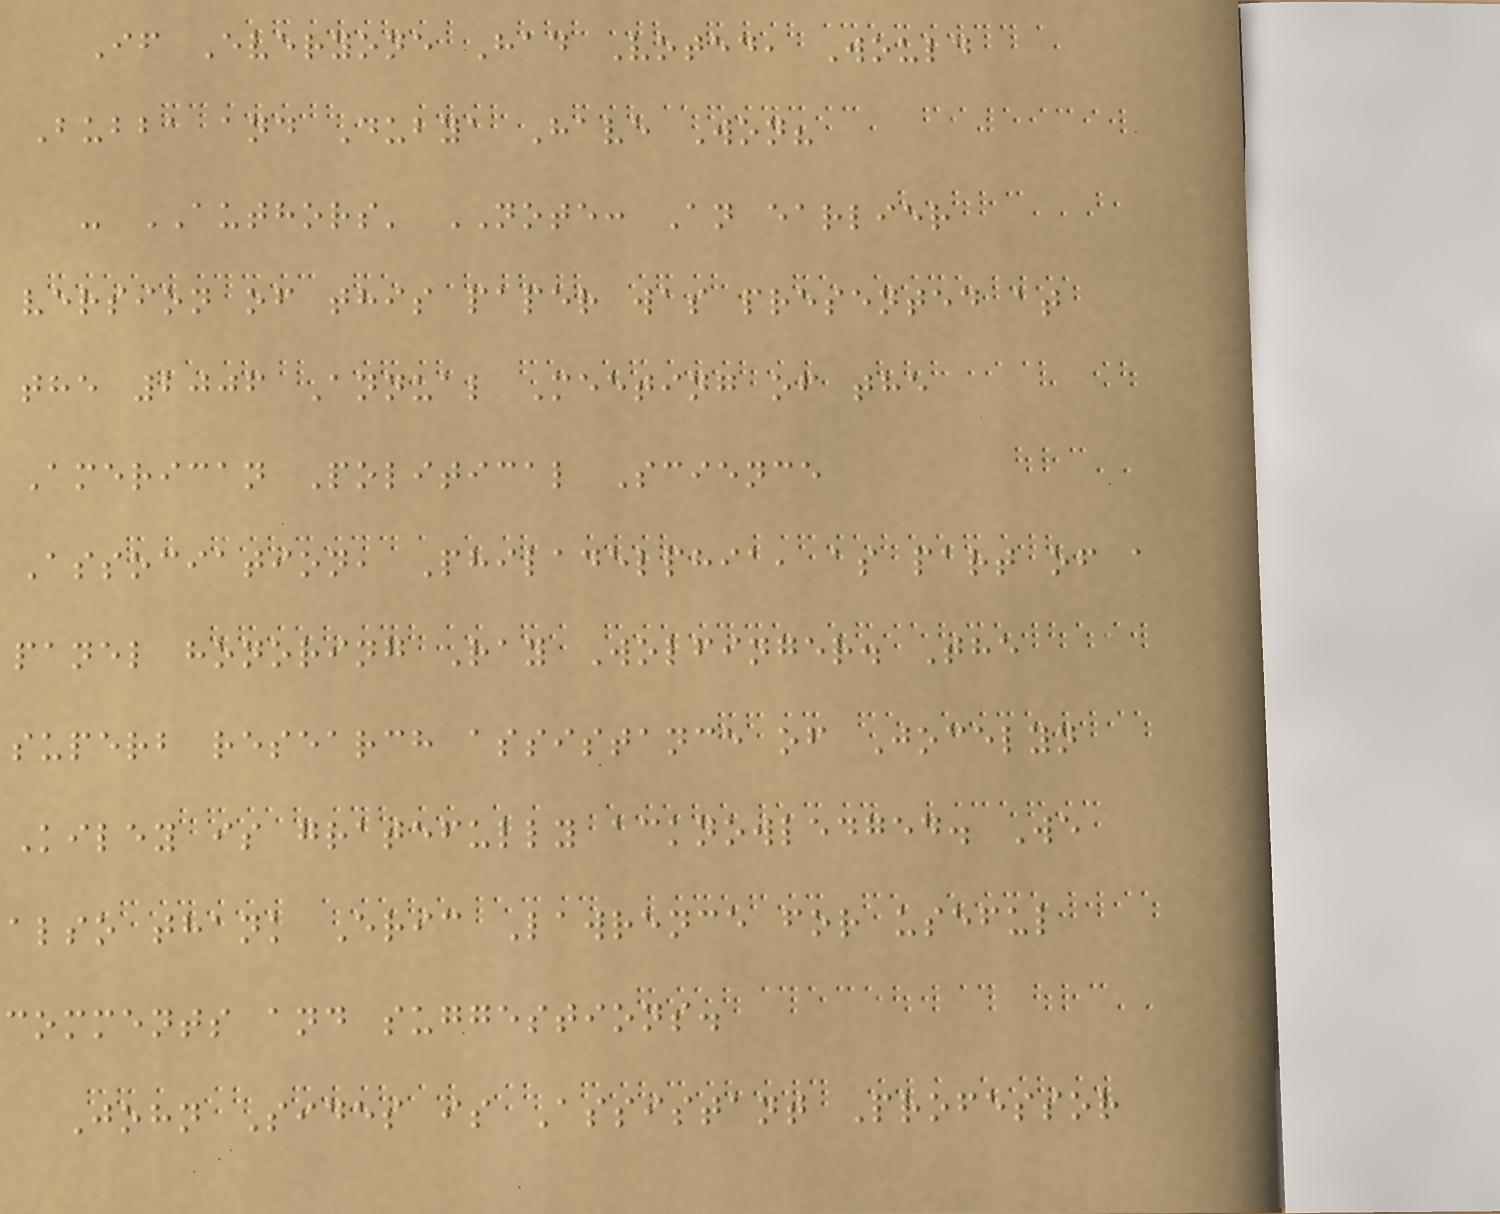If Everyone Had Voted, Would
Bubba and Dubya Have Won?
- AUTHORS' NOTE: An earlier
version of this paper was presented at
the 2006 Annual Meeting of the
American Political Science
Association, Philadelphia, as part of a
panel honoring Ray Wolfinger. The
superb research assistance of Jocelyn
Kiley is gratefully acknowledged. We
also thank Eric Lawrence for useful
comments and suggestions.
John Sides is Assistant Professor
